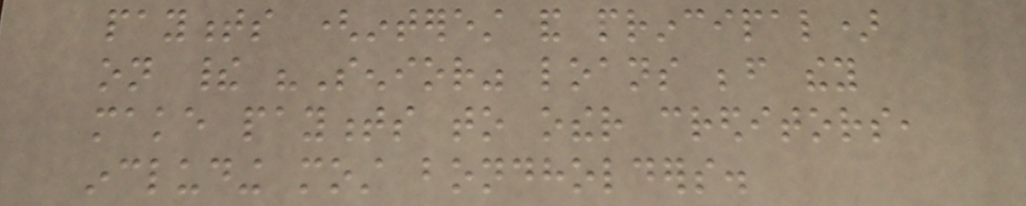payments (interest and principal)
on their "Senior" loans before they
make payments to other creditors,
including most bondholders.
